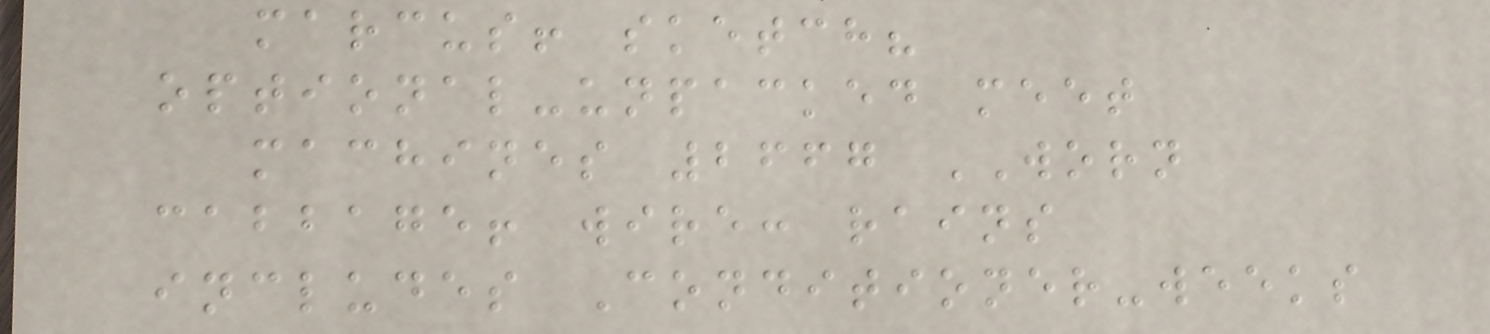marcus! sketch?
optional-unpacked meet
machines 2667 WORN
cabbage! wire: rains
includes Conditioner-weeks
